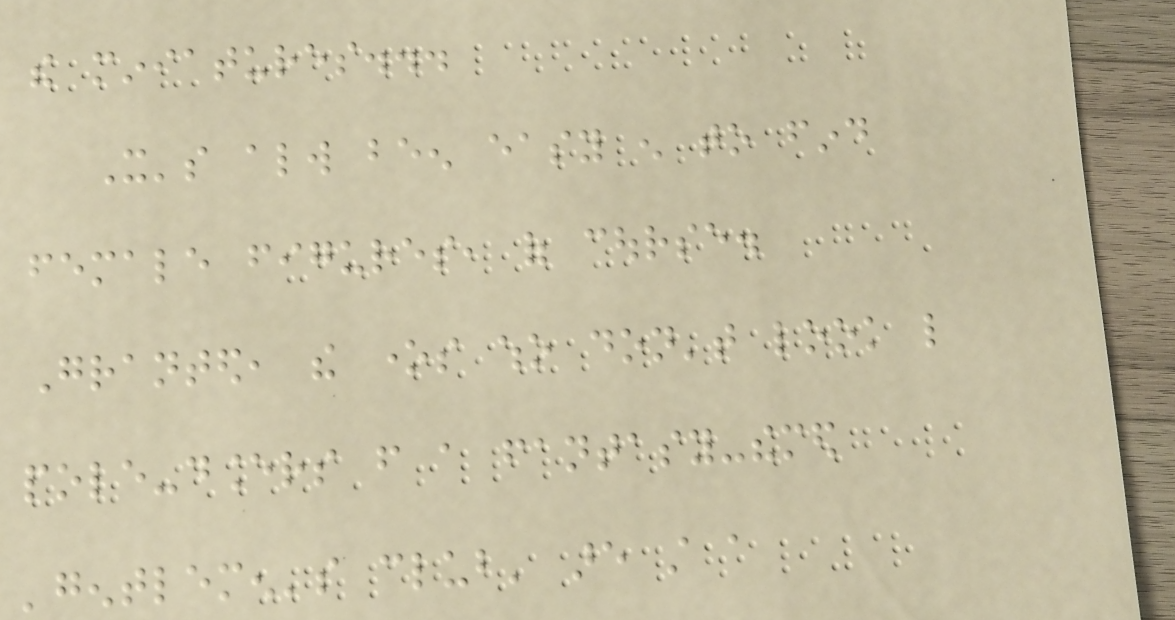the miniatures...
It's always been easy enough to find
female figures, of course.
Granted, the ones who don't look like
pole-dancers from a fantasy-themed
'gentlemen's club' are still a
